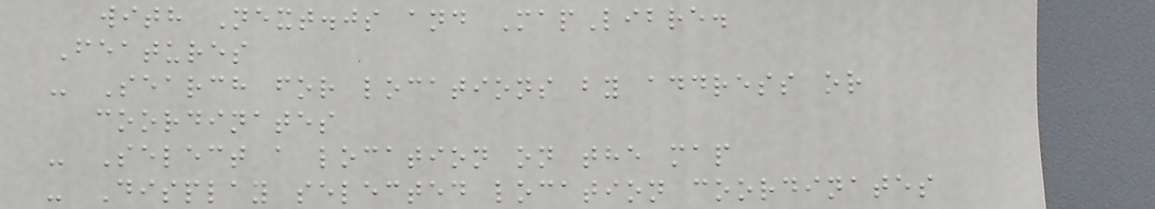with Next.js and MapLibre.
Features
- Search for locations by address or
coordinates
- Select a location on the map
- Display selected location coordinates
